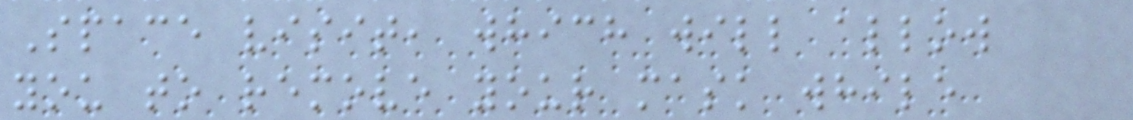Space visit, which will allow
you to remove your mask while
